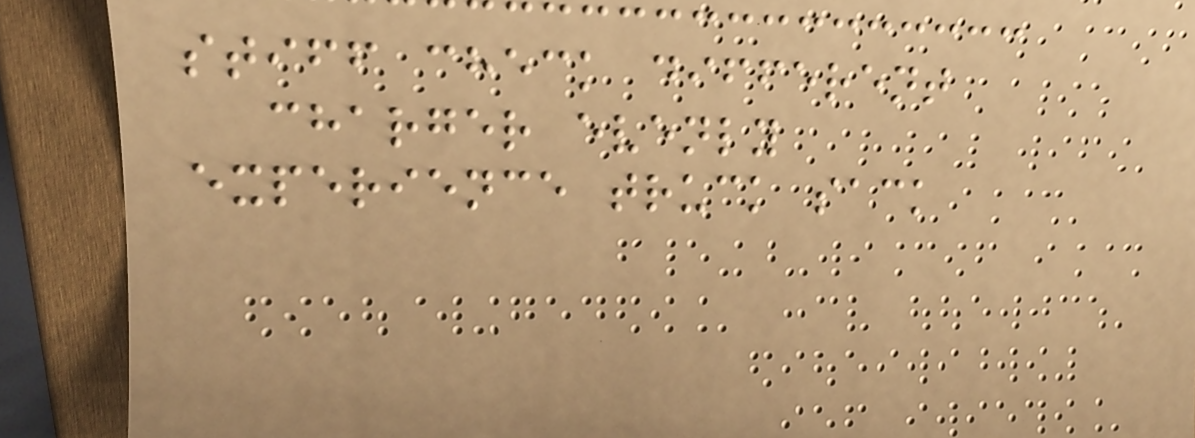stiff check different
charger evenly
experience truck sack
